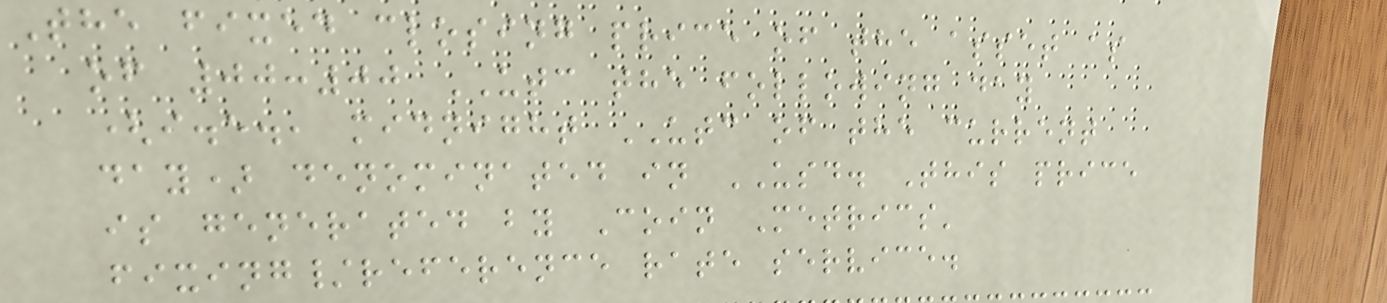The fixed closing price of the asset as
of 00:00 UTC the following day
(i.e., midnight UTC of the current
day) denominated in USD. This price
is generated by Coin Metrics'
fixing/reference rate service.
